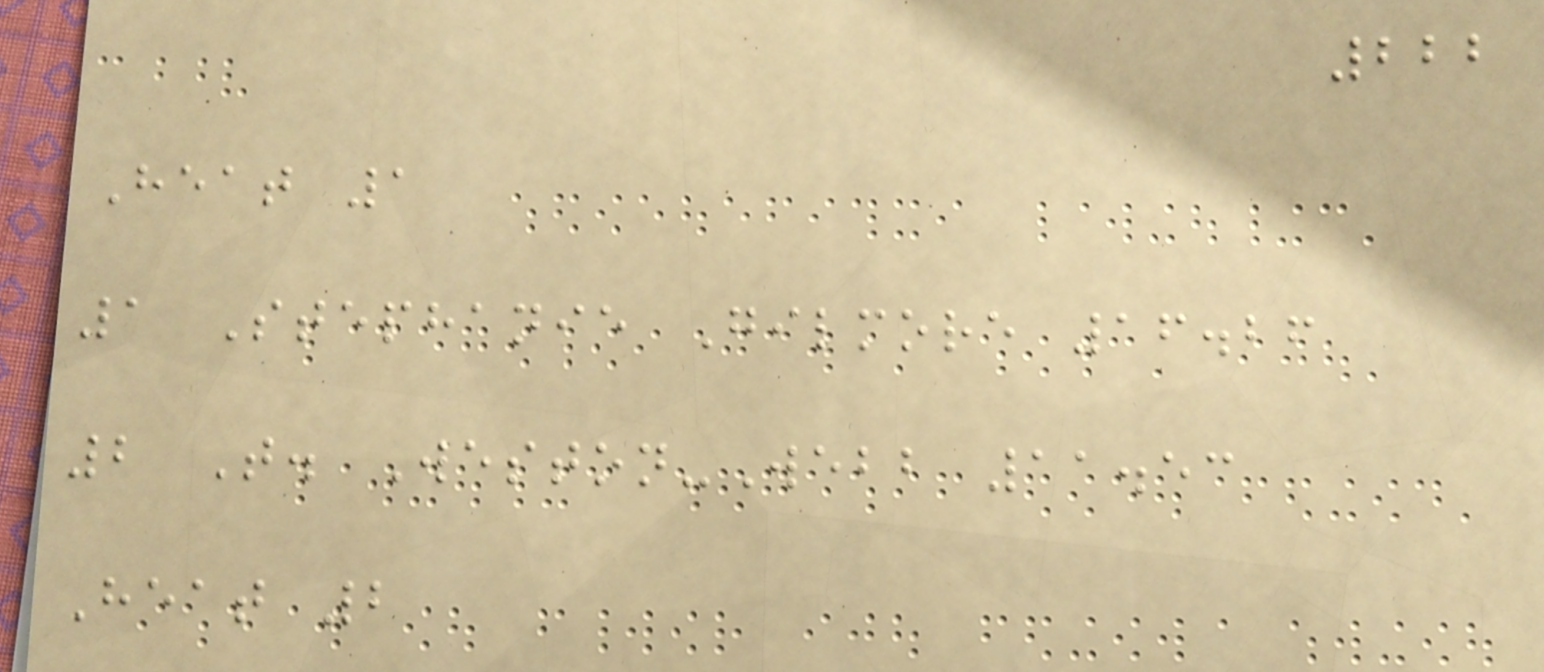222
Heat 1
1 Stephanie Gilmore 16.26
2 T. Weston-Webb 11.53
Heat 2
